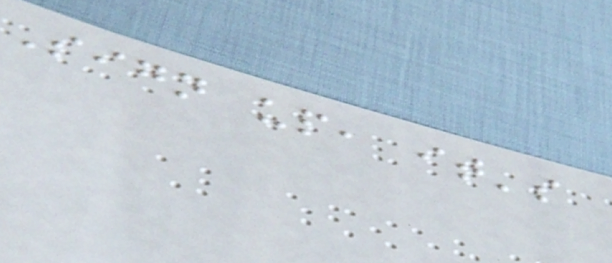Sign up, it's
